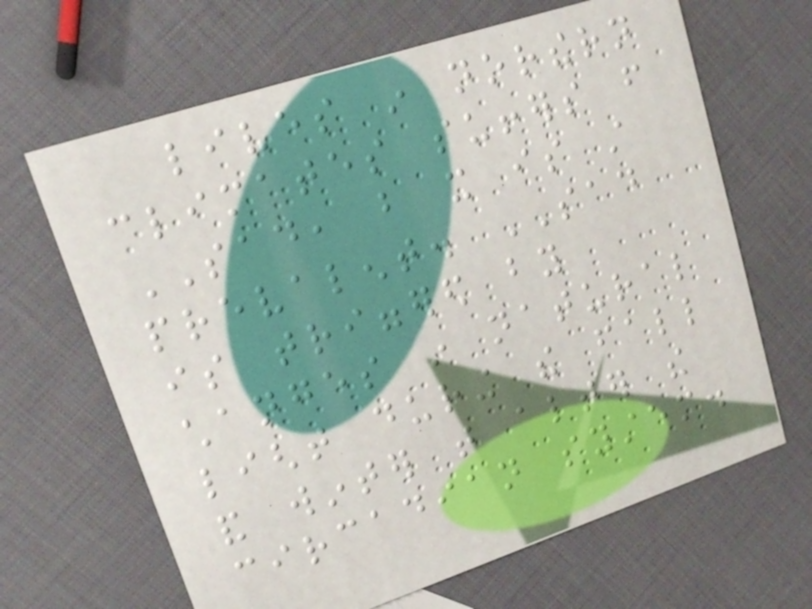lives in northern
climates suffers from
SAD, but it is still
prevalent. SAD
is triggered by
changes in natural
light during the fall
and winter that alter the
circadian system.
